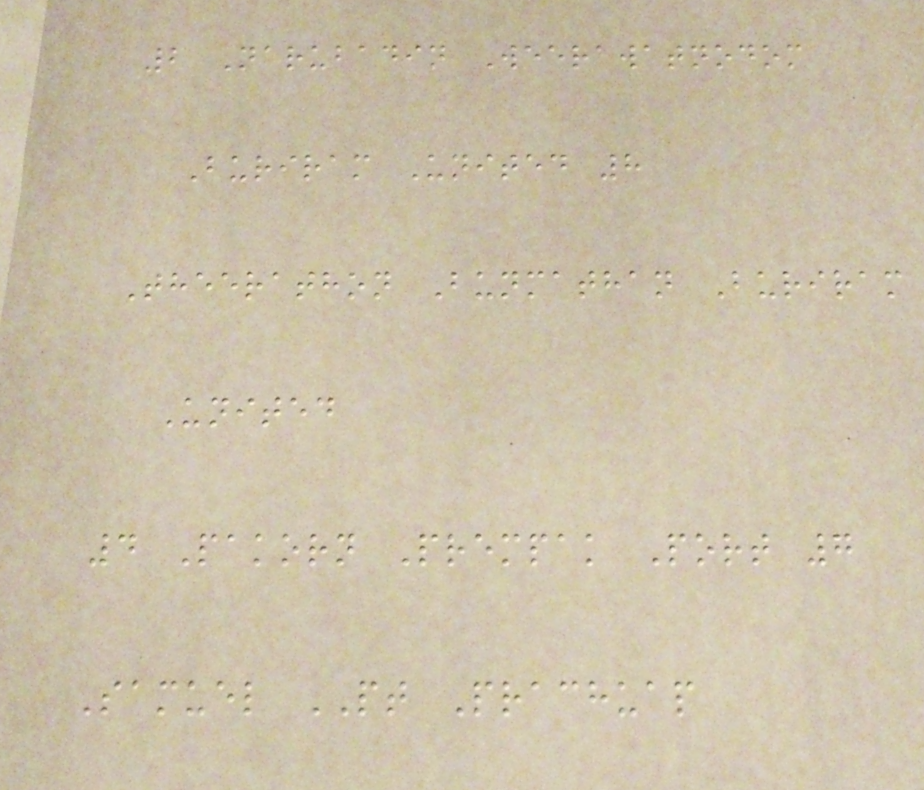2 Narubadin Weerawatnodom
Buriram United 8
Theerathon Bunmathan Buriram
United
4 Pakorn Prempak Port 7
Samuel PT Prachuap
